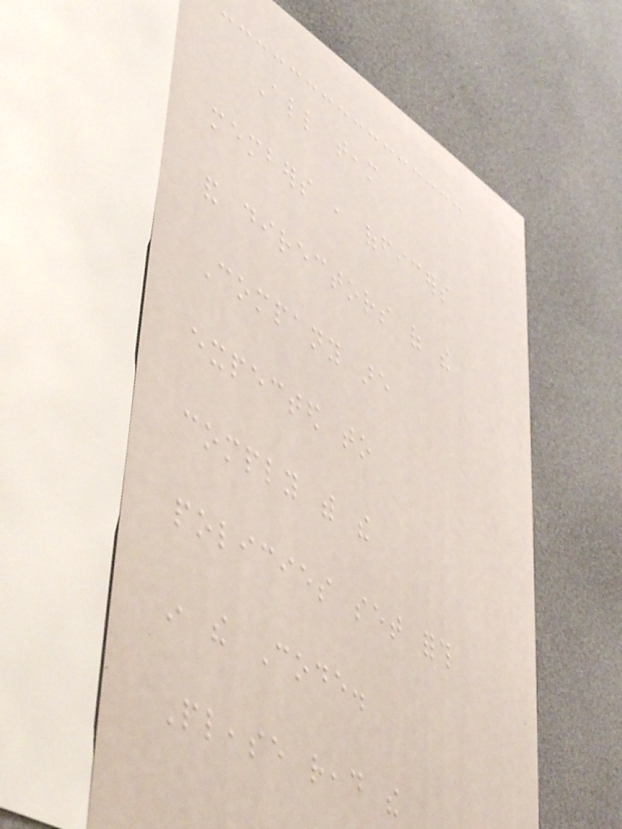All team
members , officers
and directors of the
Company are
expected to
comply with the
policies set forth
in the Code.
Please read the
